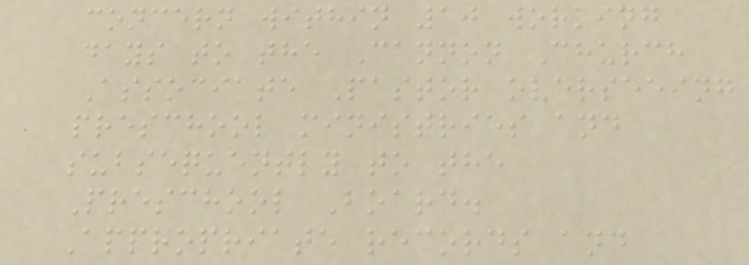concern within 10 working
days to the Cannon Church
Associate Pastor overseeing
preschool ministries and
subsequently to the
Preschool Board.
Appropriate records and
